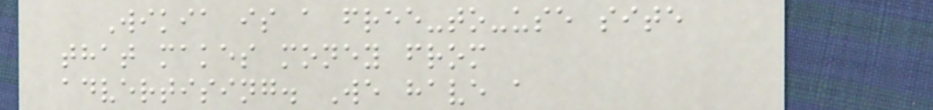Wikia is a free-to-use site
that makes money from
advertising. We have a
